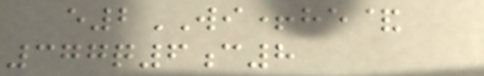e2WI+he&
377q6c8
